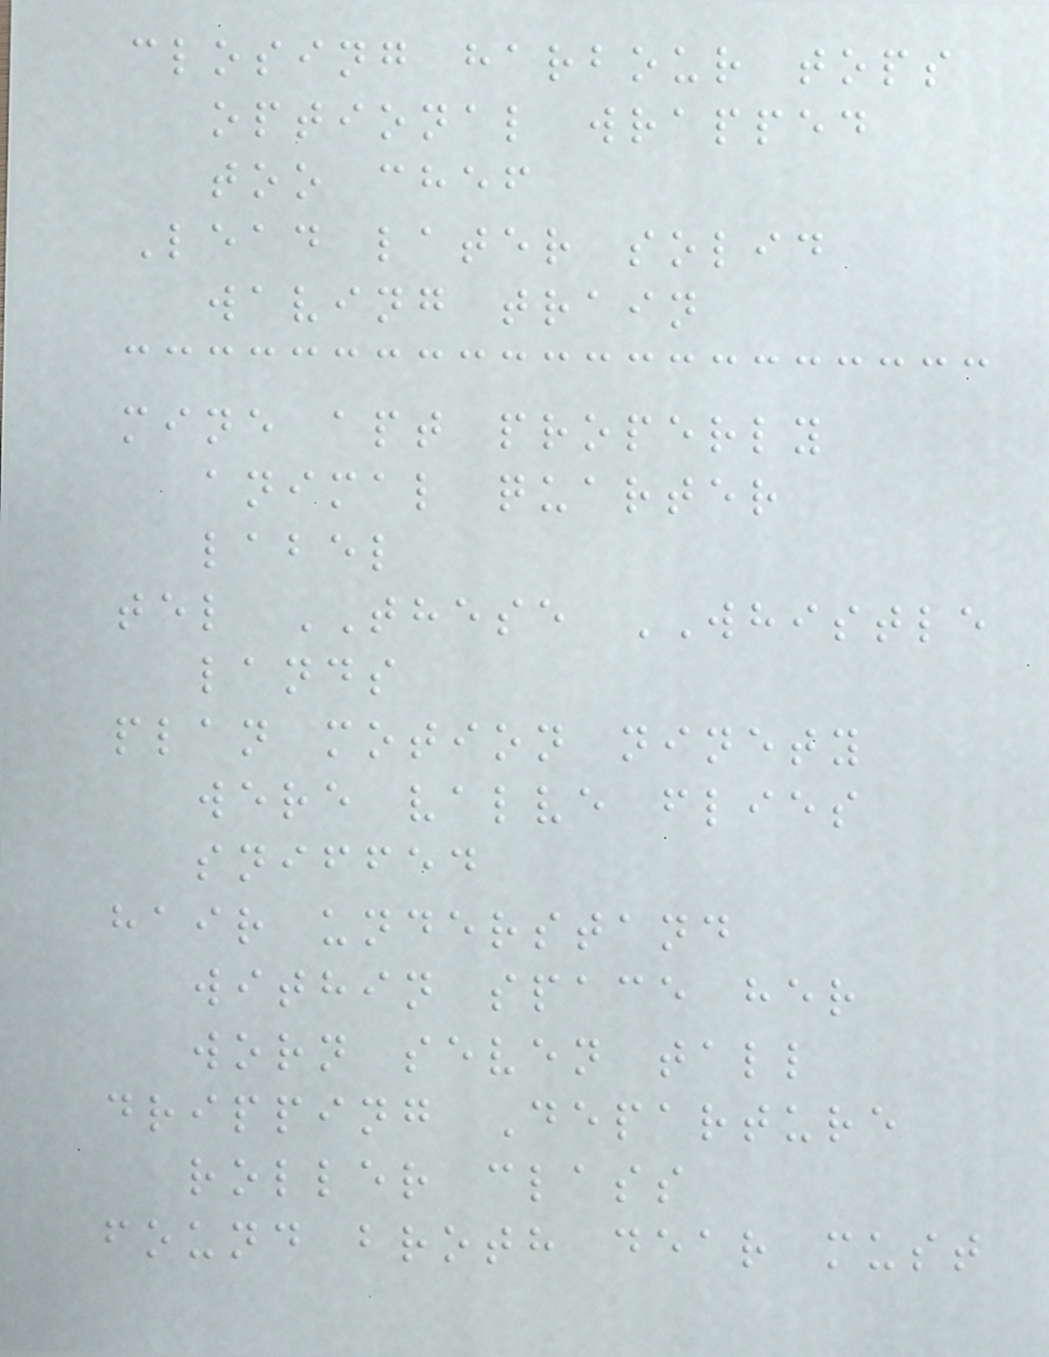closing harbour tops
optional wrapped
too chef
Lead later solid
waving train
mine apt properly
animal quarter
label
tel THESE WHISTLE
lands
plan motion ninety
were valve flies
sniffed
hair understand
within space her
worn seven tall
dripping Departure
roller class
found broth dear must
